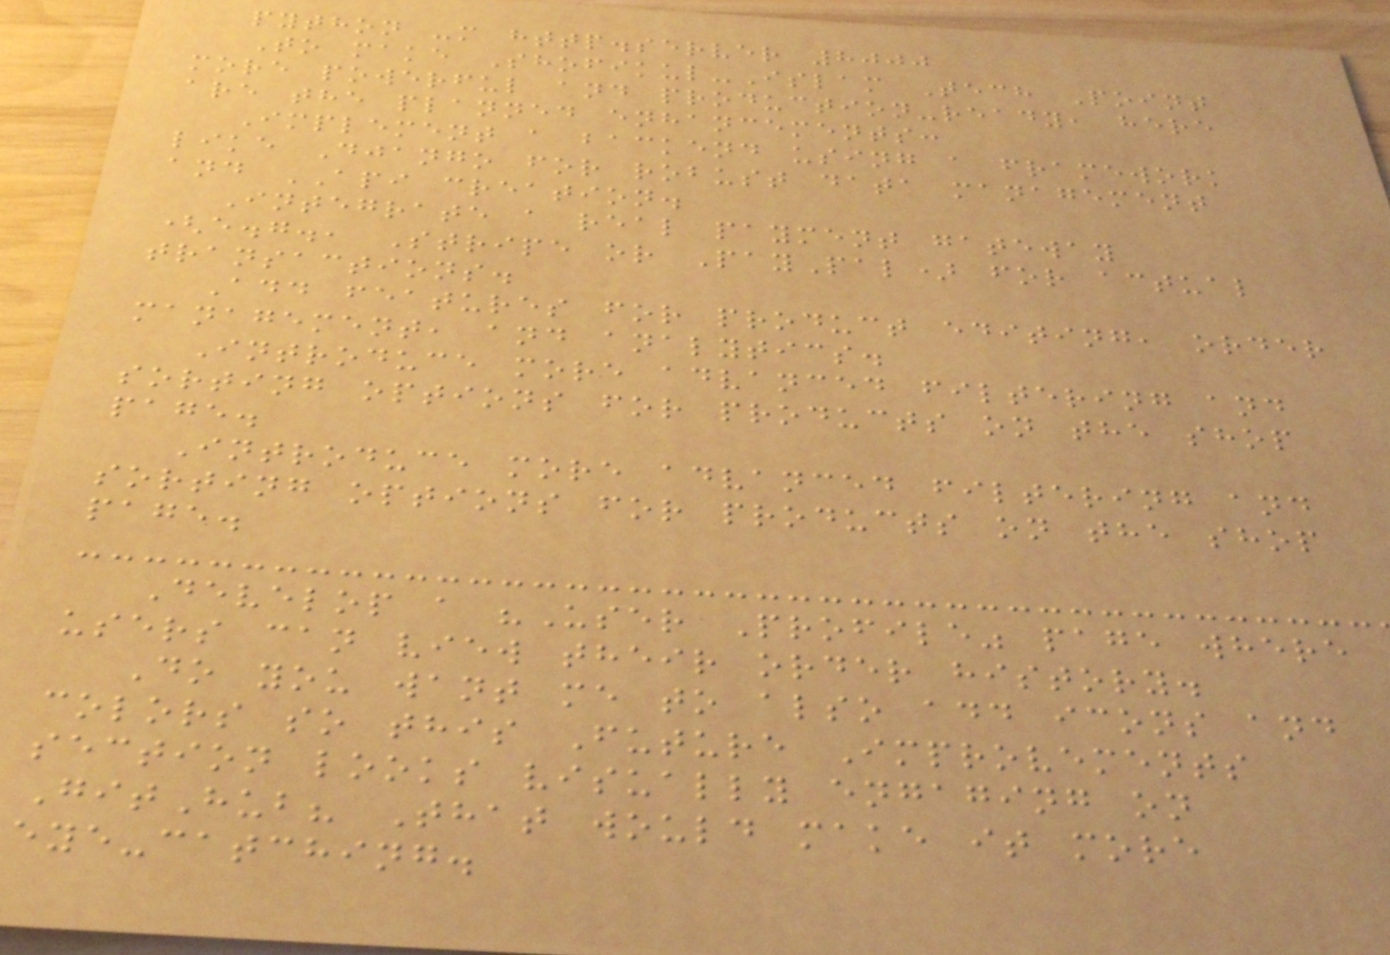python -m http.server 8000
To make Shofikul-Islam Tech Point
more powerful and production-ready, here
are the planned enhancements:
Implement a backend using a framework
like Django for robust data management
and API creation.
Integrate a real payment gateway
(e.g., Stripe or PayPal) for actual
transactions.
Add features for product editing, order
management, and analytics.
Introduce more advanced filtering and
sorting options for products on the shop
page.
Introduce more advanced filtering and
sorting options for products on the shop
page.
Develop a "User Profile" page where
users can view their order history.
Do you want me to also add icons and
colors so this Future Improvements
section looks visually engaging on
GitHub? That would make it more
eye-catching.
